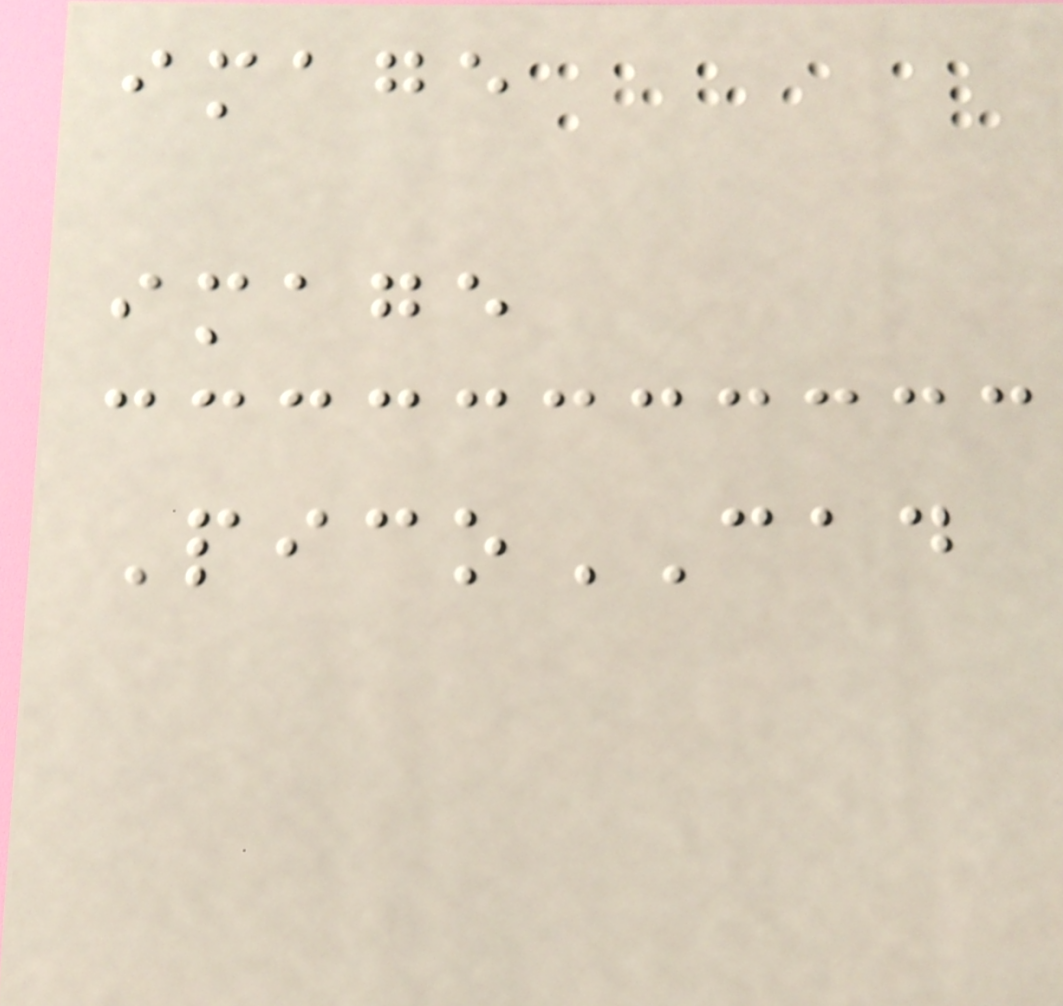image
image
PicoCAD
